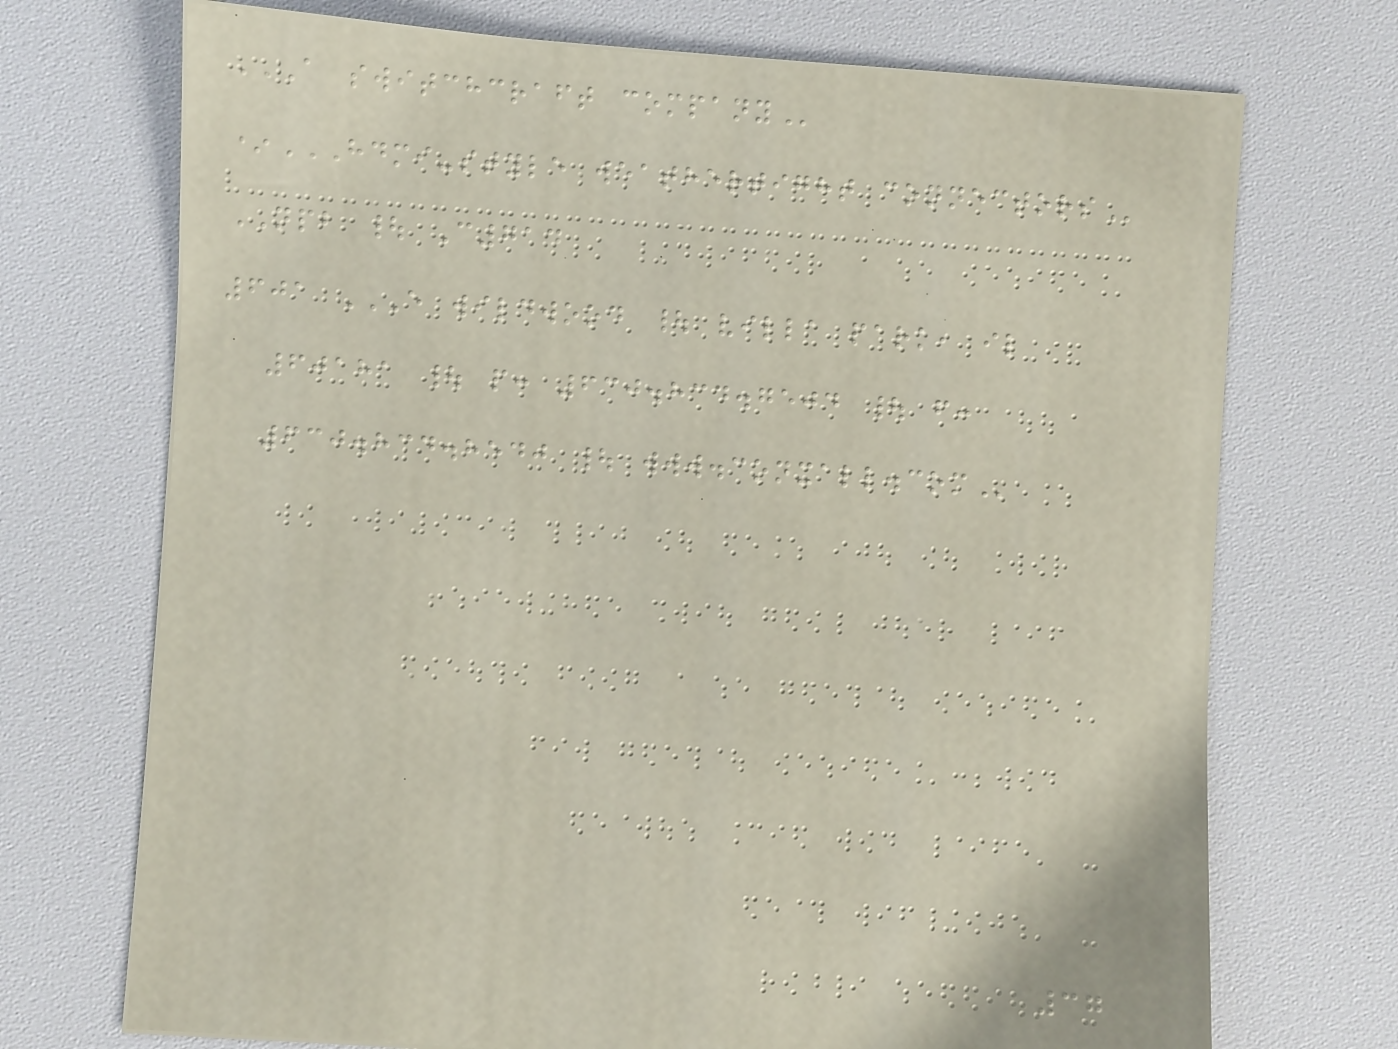A SWITCHCRAFT COMPANY
*HDMI-STYLE WEATHERTIGHT CONNECTORS
NPB | C714
601 E WILDWOOD | VILLA PARK, IL
60181 | P: 630.834.7504 | F:
630.834.8540 | WWW.CONXALL.COM
37
